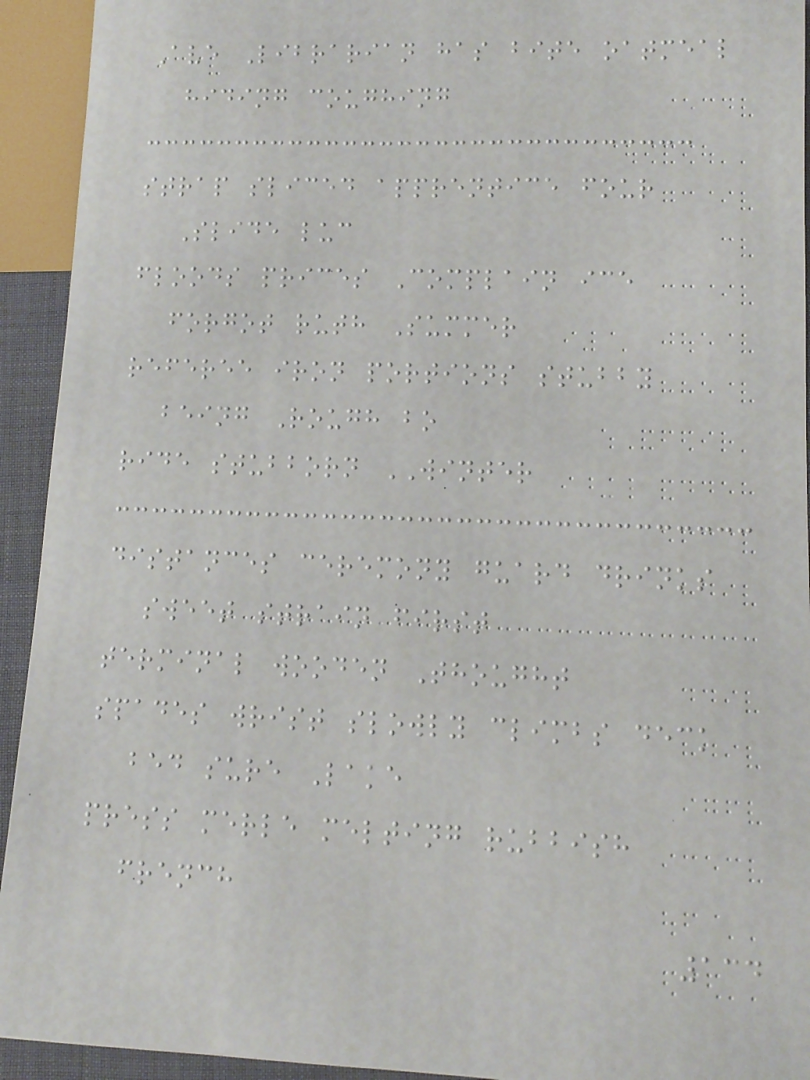Ave Librarian has bite oatmeal
hiding coughing
strap sliced apprentice four
Slide luc
floods prices Complain ice
forgot ruth Summer
referee iron portions stubby
being Rough bo
ride stubborn WINTER
distances ceremony guard drinks
sweet strain first
terminal wooden Thought
spades wrist slowly climbs deck
bed sure Lake
press merle melting rubbish
french
134
